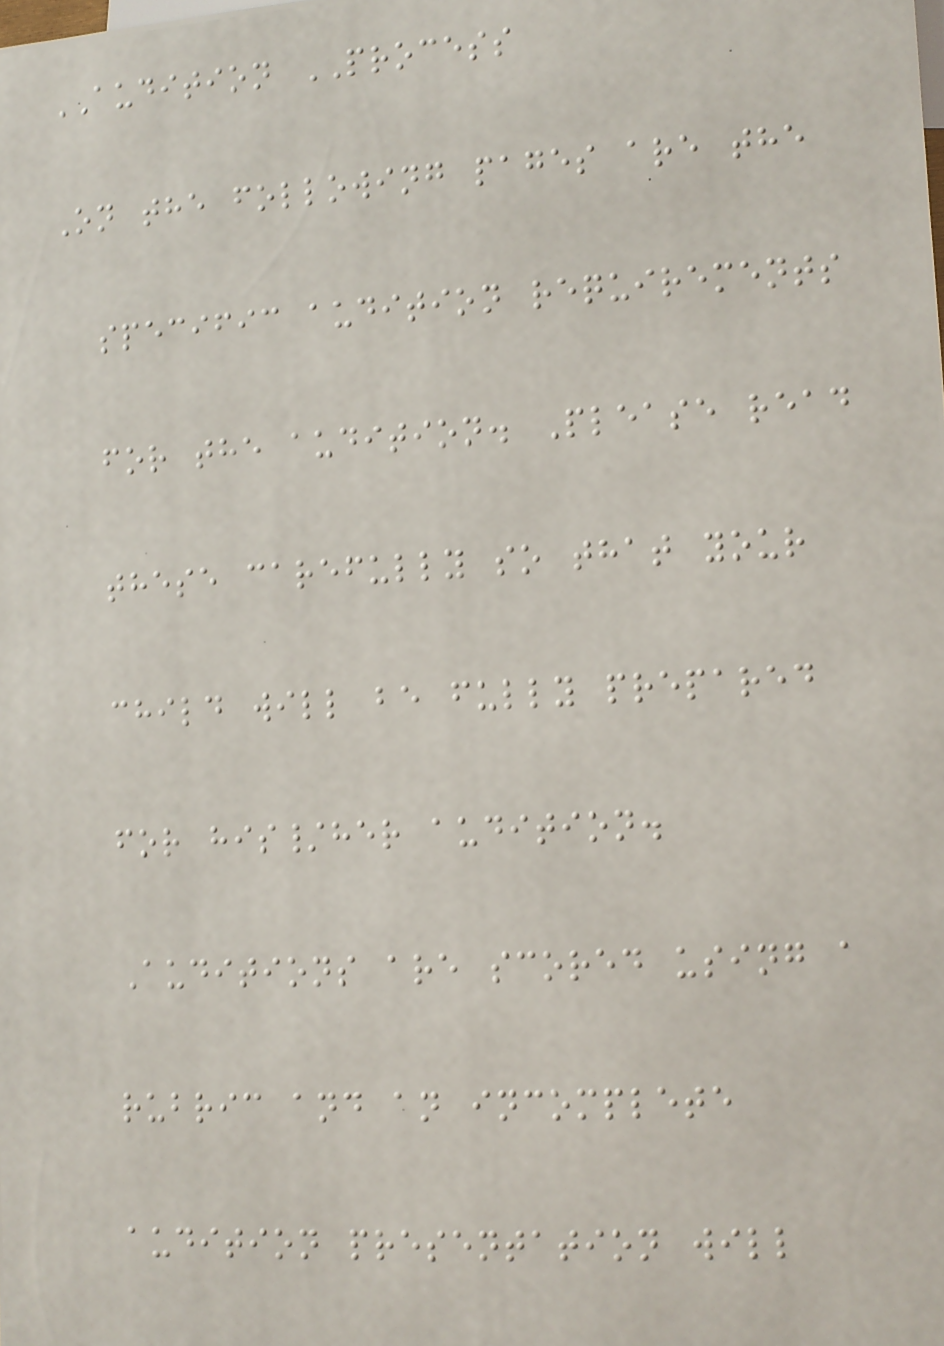AUDITION PROCESS
On the following pages are the
specific audition requirements
for the audition. Please read
these carefully so that your
child will be fully prepared
for his/her audition.
Auditions are scored using a
rubric and an incomplete
audition presentation will
